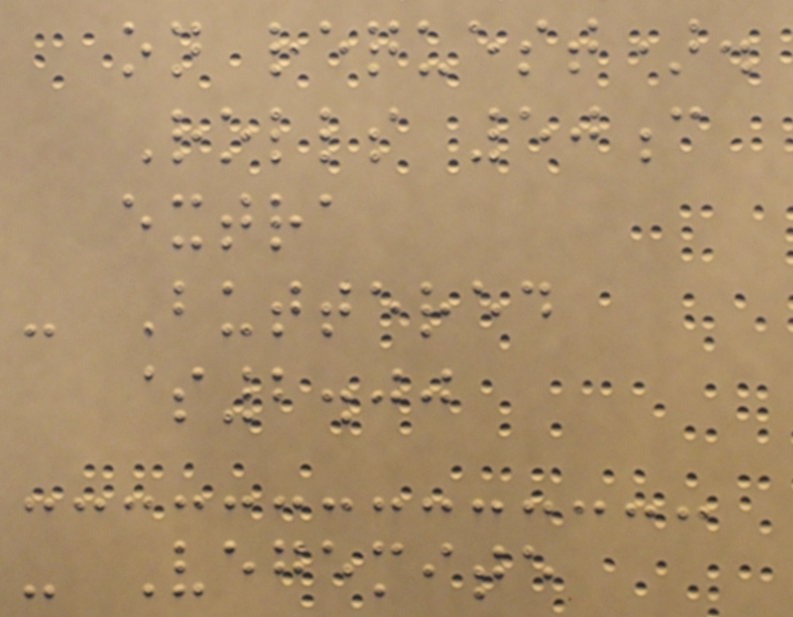on request).
Rolls 50c
extra
- Buttered
$2.00
- Vegemite
